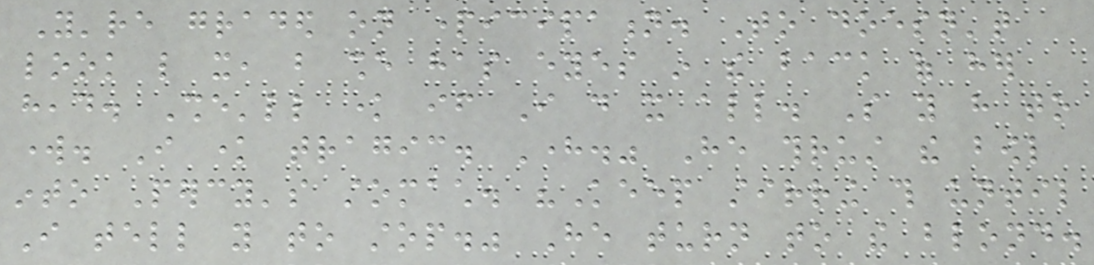You're graded on participation. To doesn't
look like it, but she has eyes in the back of her
head. She'll know if I do it all. So you have to
work. I know tragic. Here." He thrust the bowl
into Percy's stomach. "Keep stirring this until
I tell you to stop." He turn to the blond.
